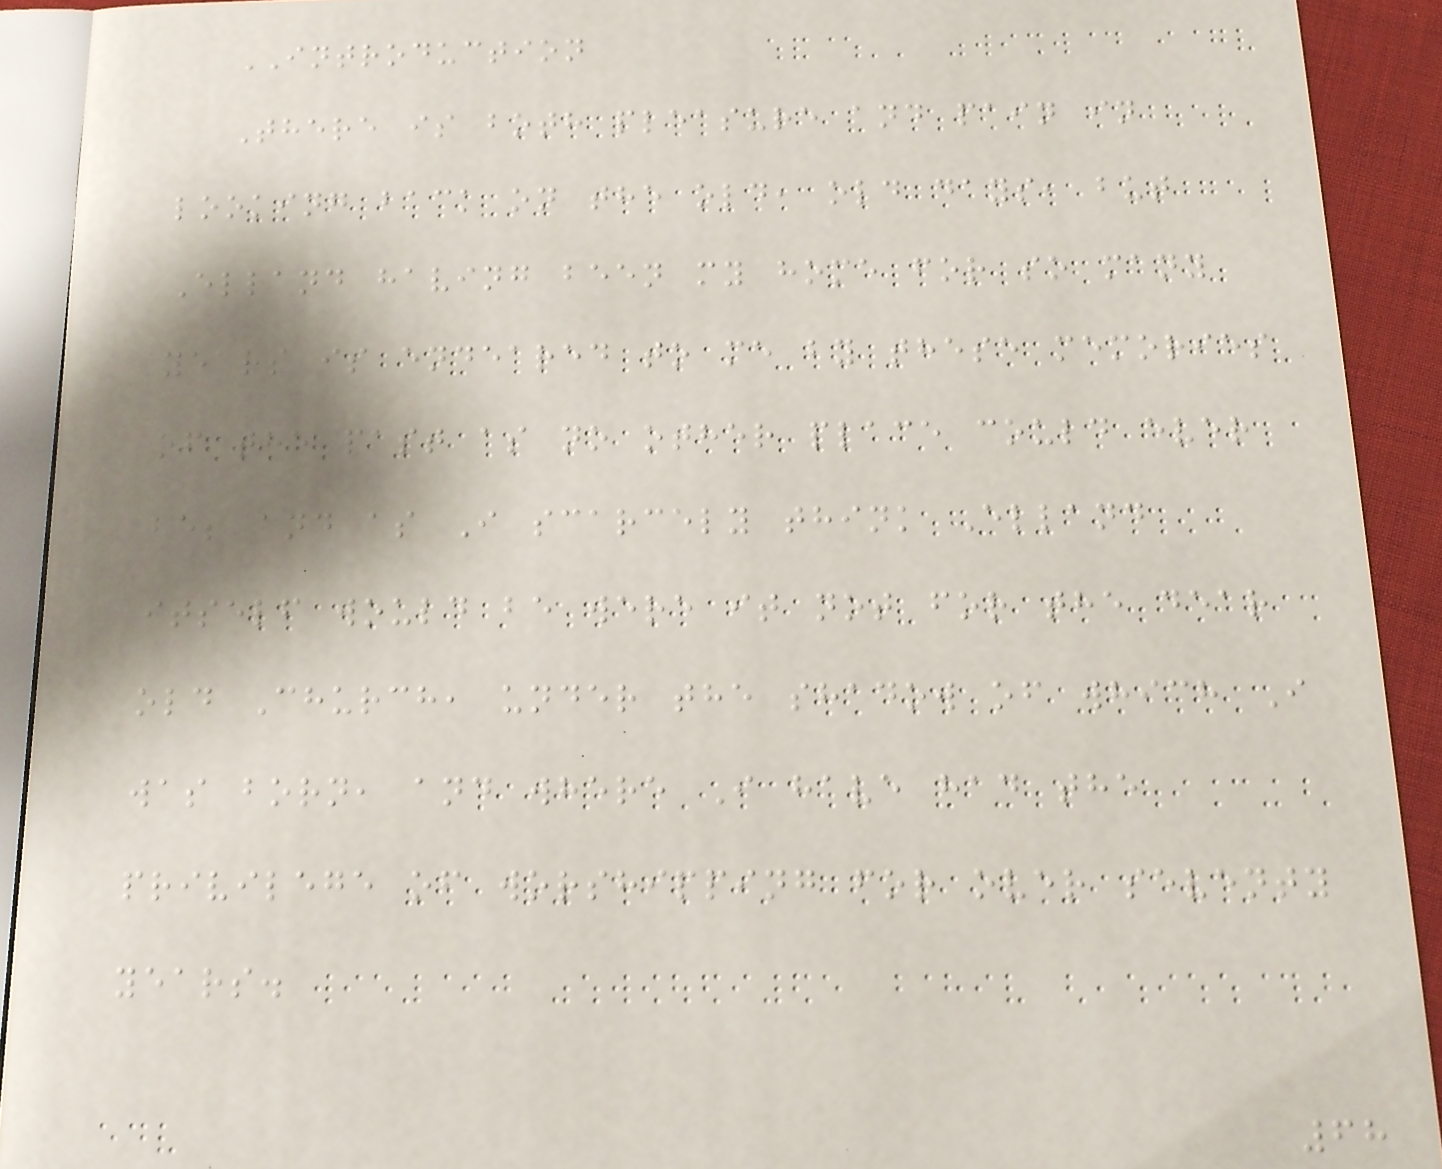INTRODUCTION
There is both pleasure and pain in
looking back on the old, old days, but
Elland having been my home for so many
years is endeared to me by these memories
of the past as no other place could ever
be; and as I scarcely think Elland
itself would be were it not for the dear
old Church, under the shadow of which I
was born, and where I have had the
privilege of worshipping for over seventy
years.
68
